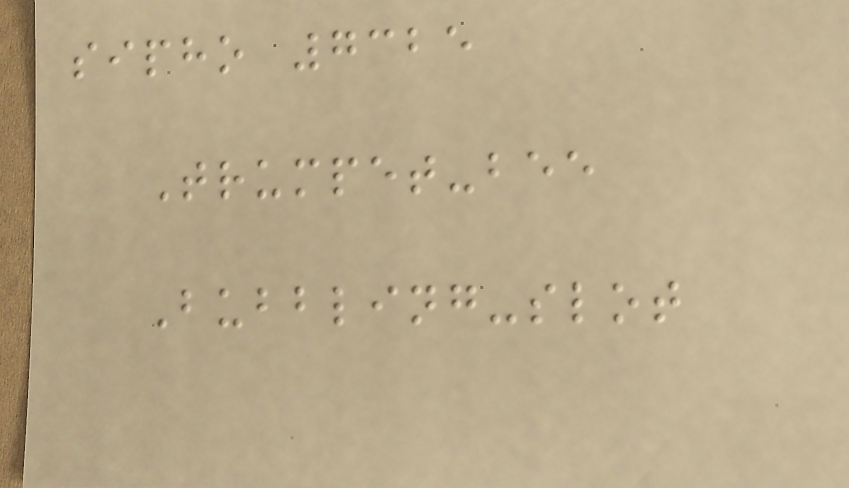sipho 7325
Trumpet-bee
Bubbling-slot
